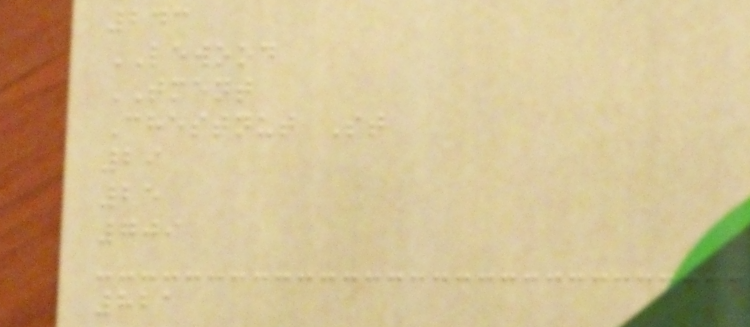243
LEWOOD
TMENT
Chestnut St
29
25
709
821
